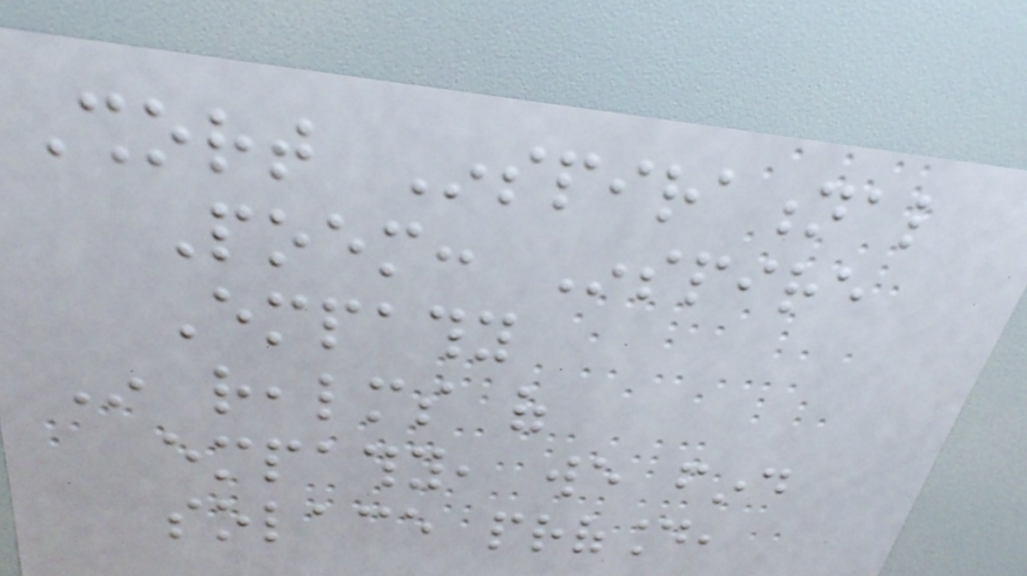Short Inspirational
Poem: Inspire
Empathy
In realms of
empathy, we find
solace profound,
